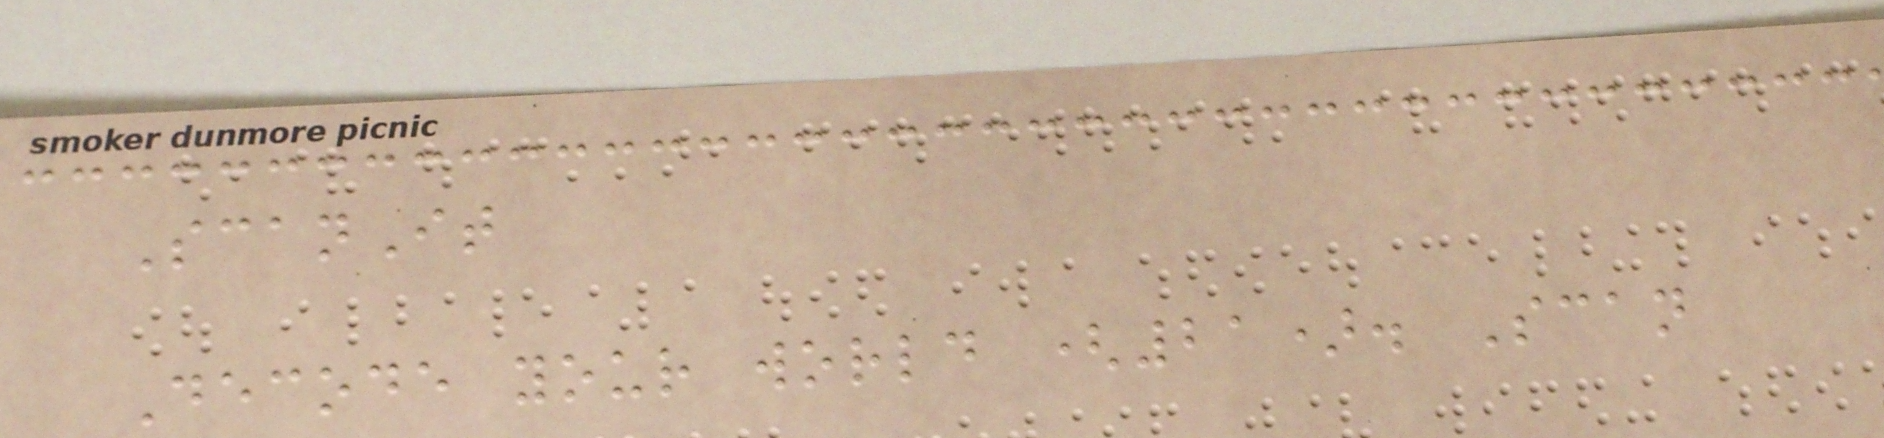ScanIt
Decode your world (21). Scan
